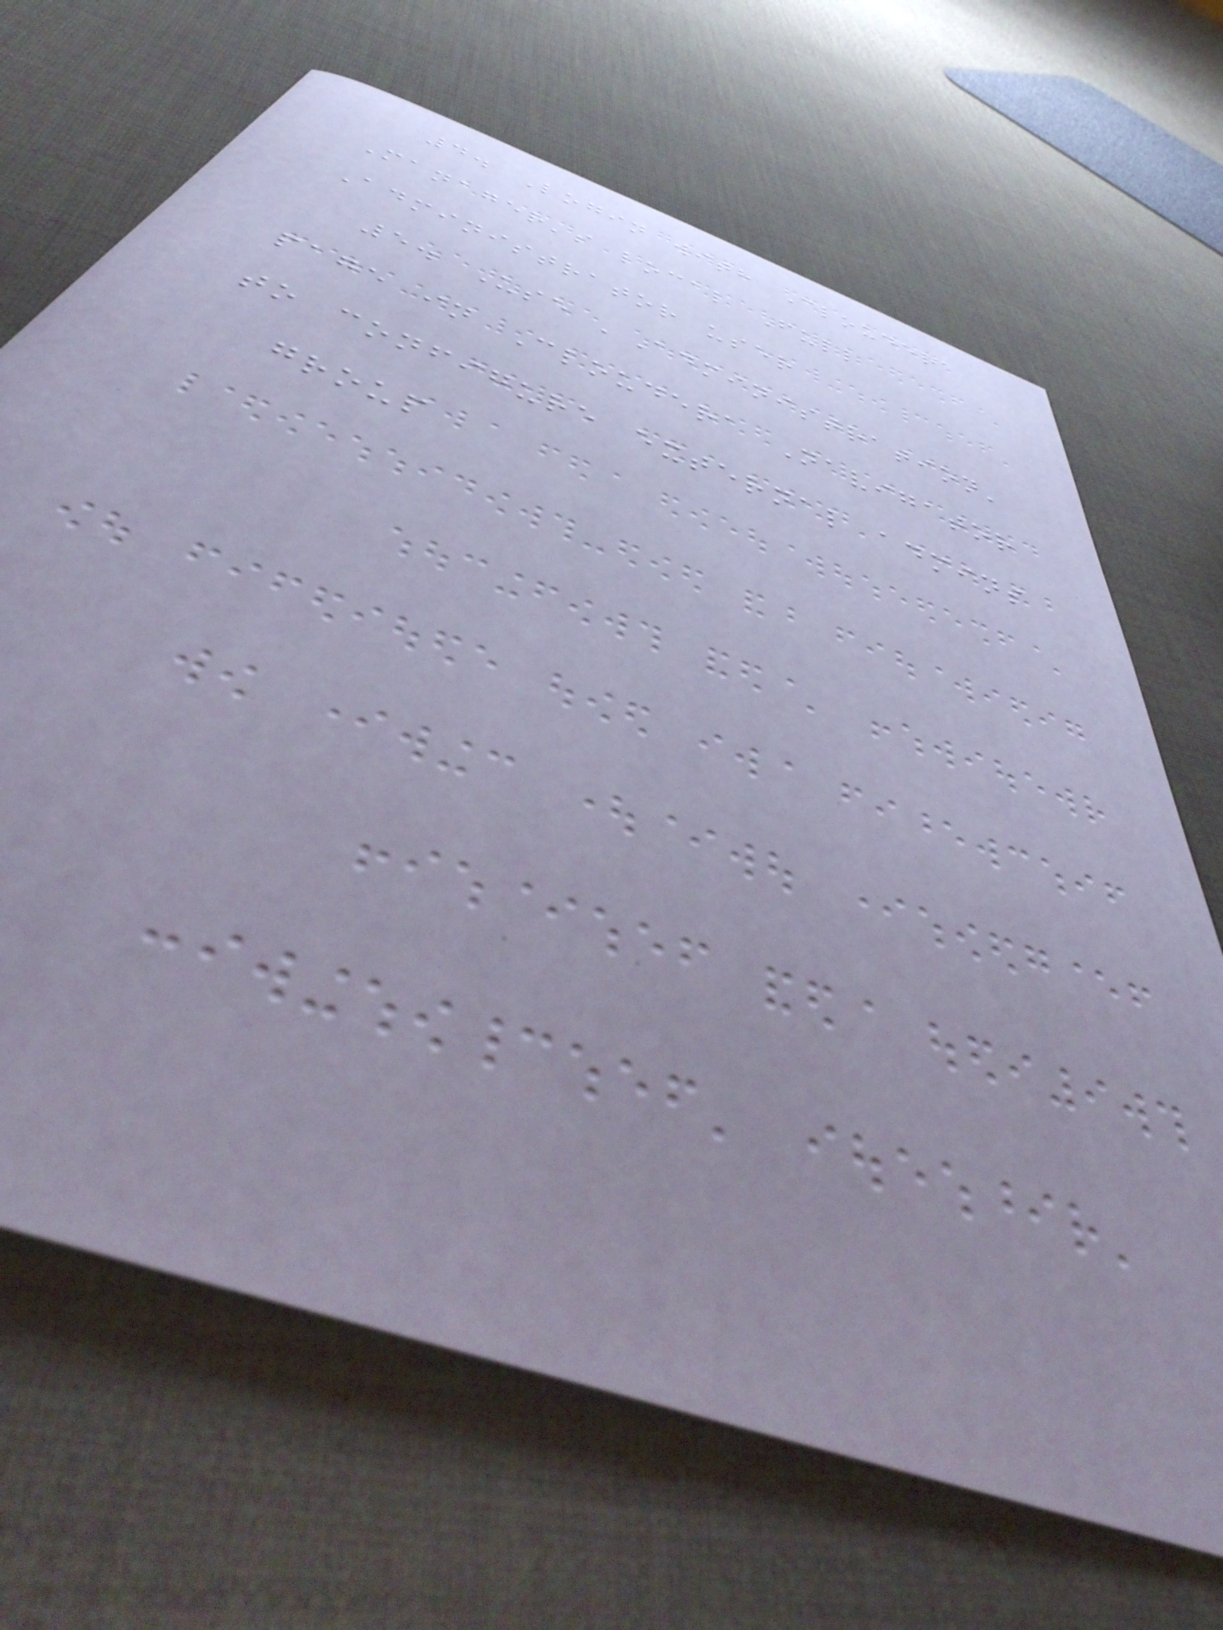4. Login with Cloudera
Manager's local Full
Administrator user
5. Use 'Administration'
page in Cloudera Navigator
to configure external admins
group
